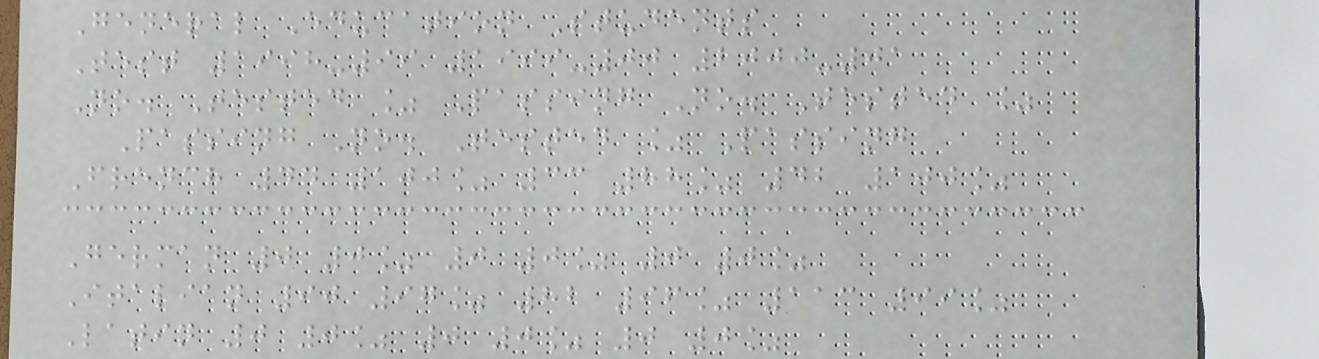General Education Students
Test 1998-99 1999-00 2000-01
No. Tested % Passing No. Tested %
Passing No. Tested % Passing
French 44 100% 33 88% 42 100%
German 0 0% 0 0% 0 0%
Italian 90 97% 82 96% 113 99%
Latin 0 0% 0 0% 0 0%
